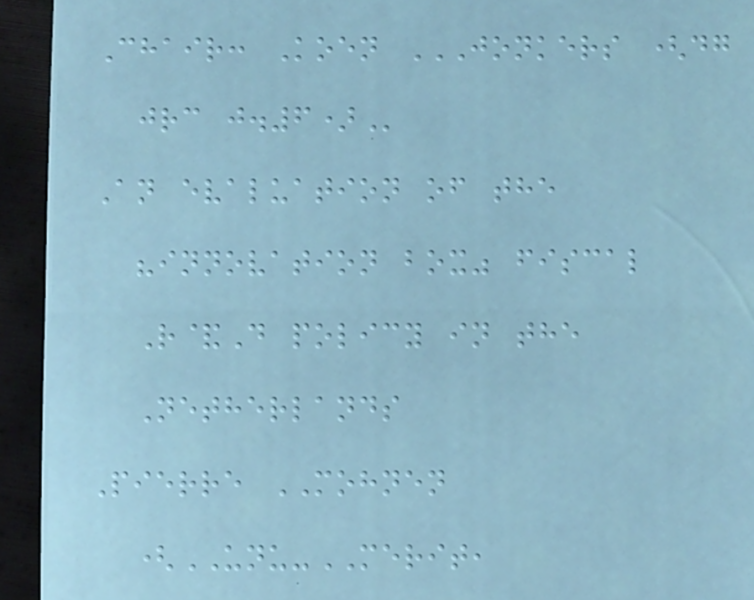Chair: Koen JONKERS (DG
JRC J.6)
An evaluation of the
"innovation box" fiscal
R&D policy in the
Netherlands
Pierre MOHNEN
(UNU-MERIT,
